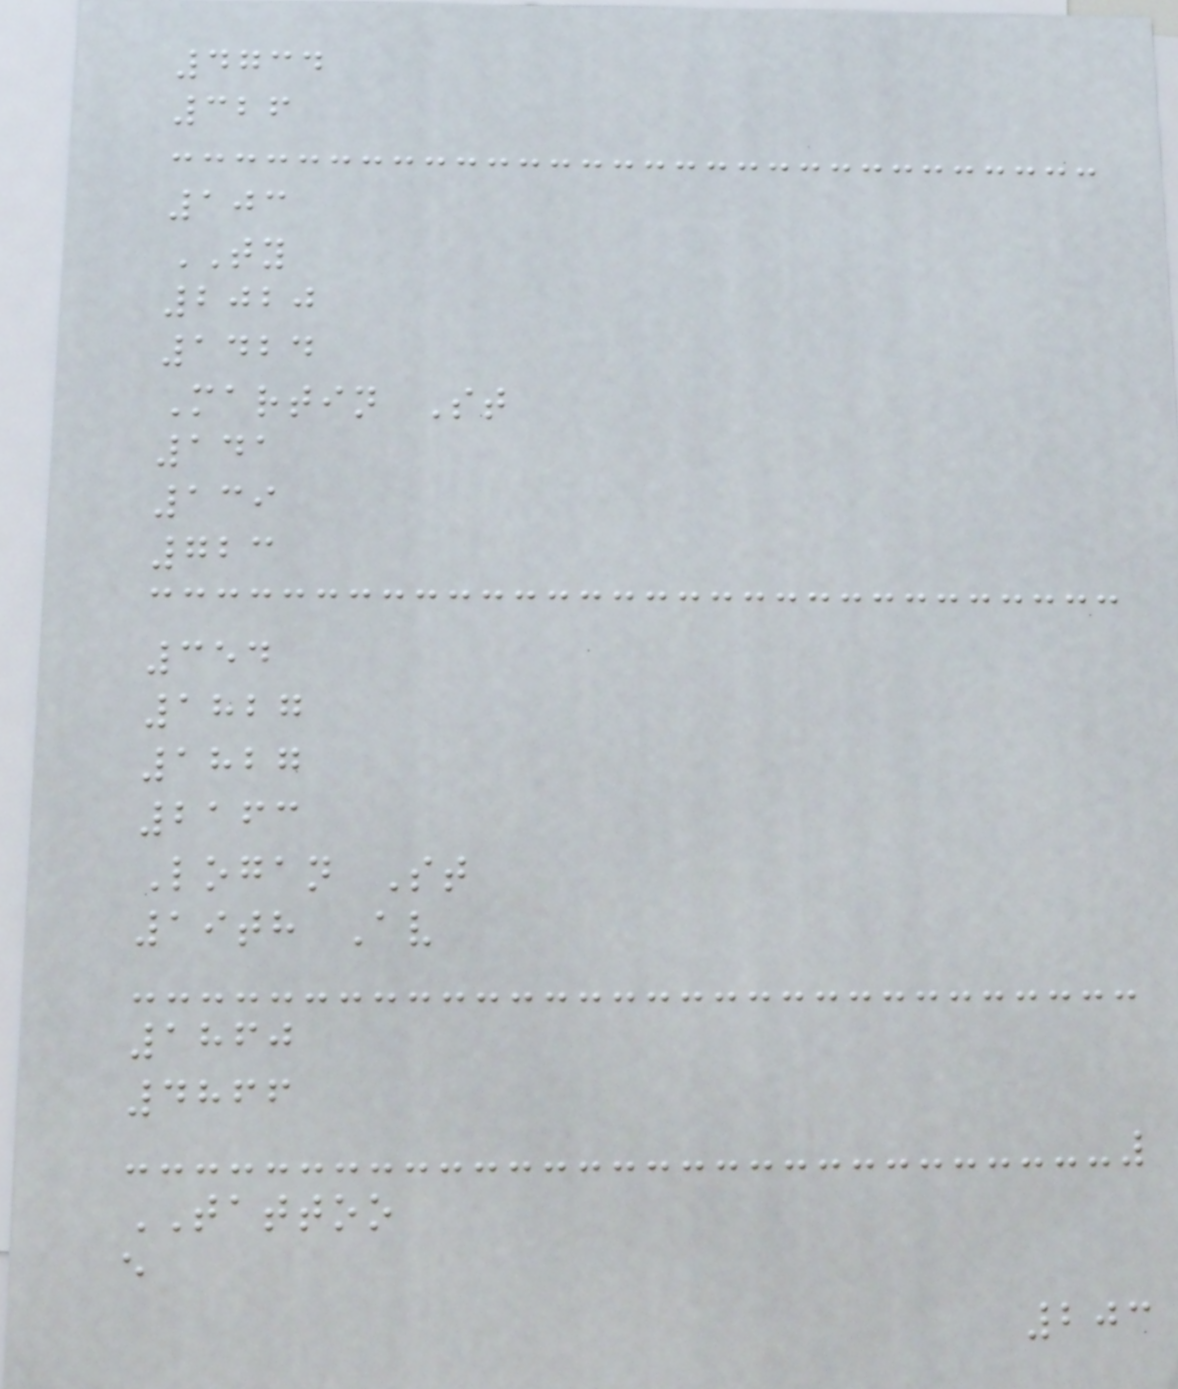4734
326
103
TY
2020
1424
Martin St
141
139
723
354
1827
1827
2163
Logan St
19th Av
1860
4866
TATTOO
e
203
